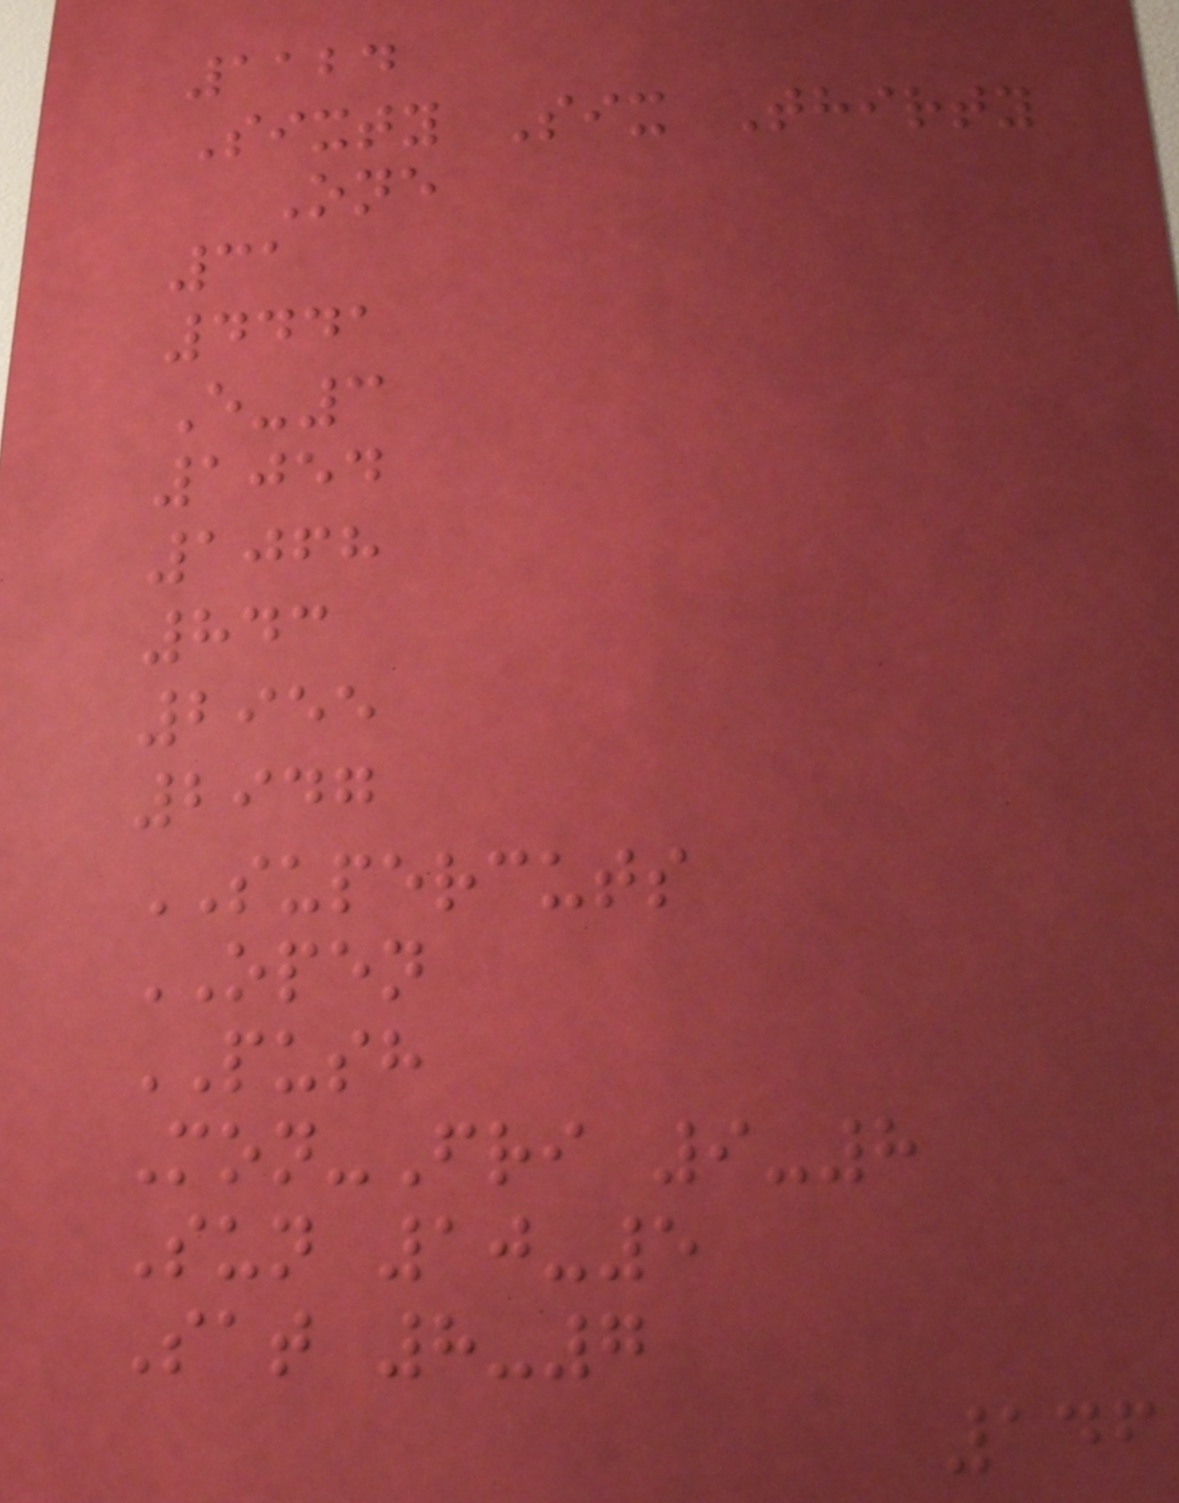1124
Sixty Six Thirty
One
31
4441
E-3
1054
1068
843
2955
2947
SUPERCUTS
OPEN
PUSH
Mon-Fri 9-8
Sun 10-5
Sat 8-7
146
